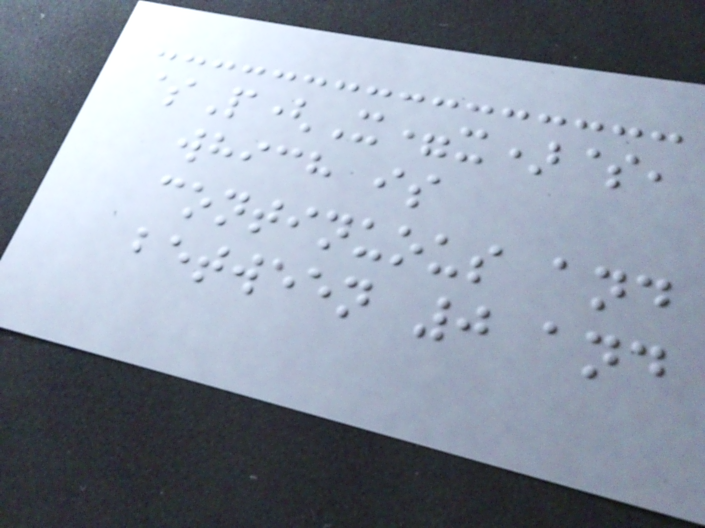$P(X=x)$,
which is
continuous and
between 0 and
